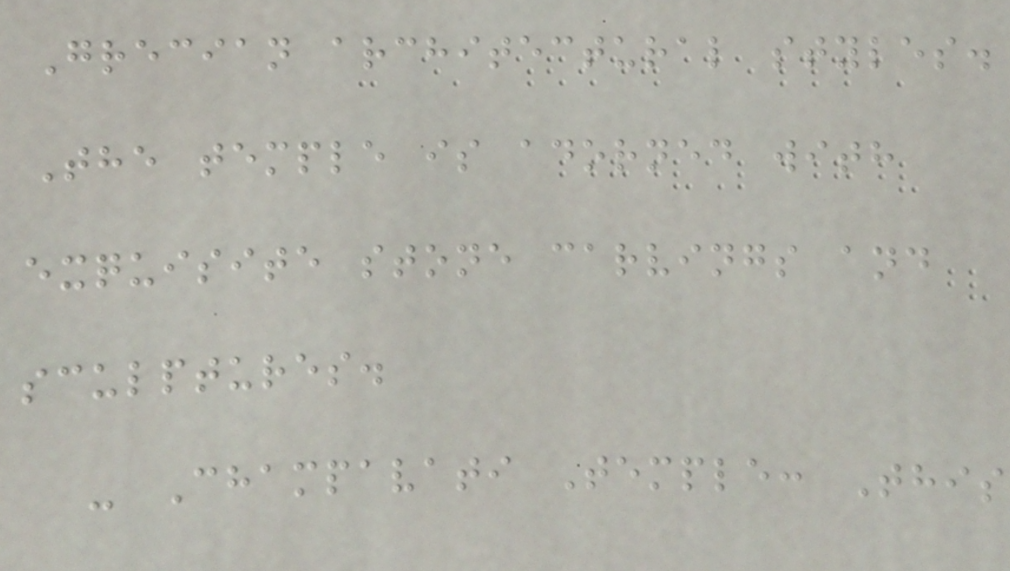Grecian architectural styles.
The temple is adorned with
exquisite stone carvings and
sculptures.
- Champavati Temple: This
